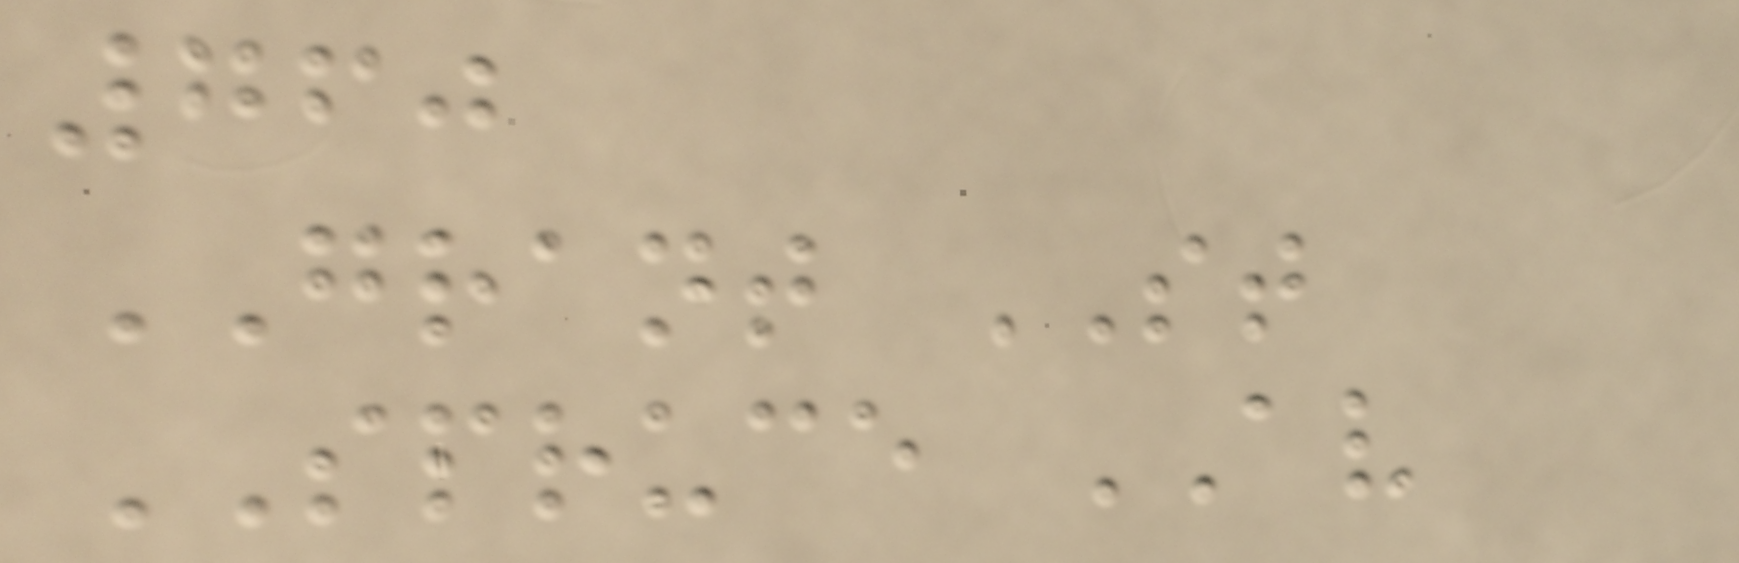760
GRANT ST
SPRUCE AV
